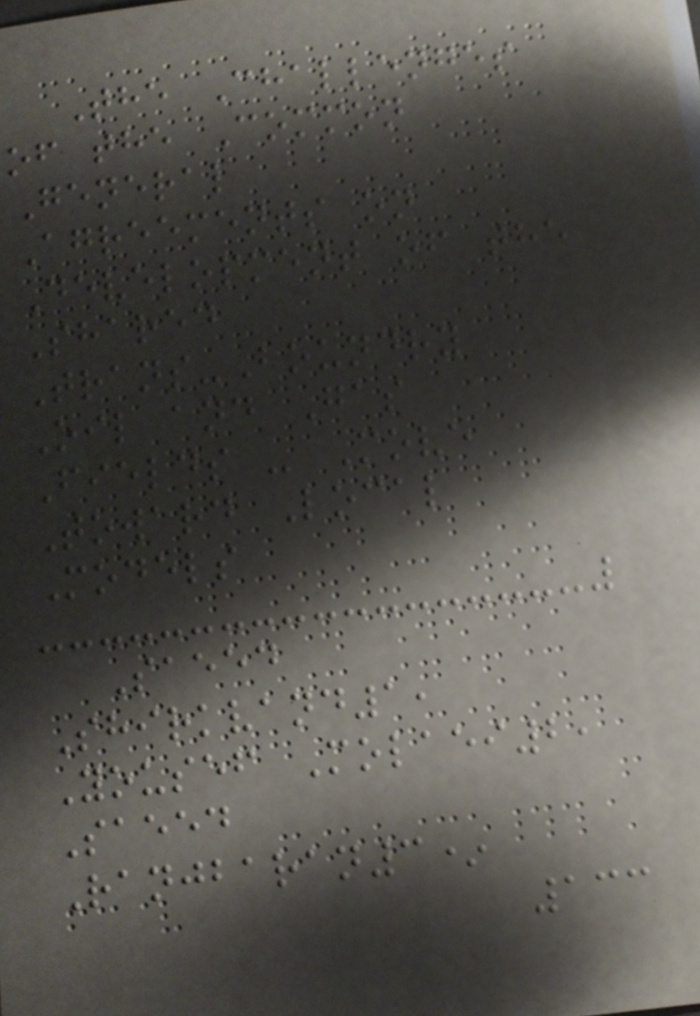The Challenges
of the Common
General
Agreements on
Development of the
Shared
Trans-Boundry
Oil and Gas
Fields - Move
Toward Local
Models
Saeed
Shirkvand1,
Yousef Molaei2,
Saeed
Ranjbaran3*
133
